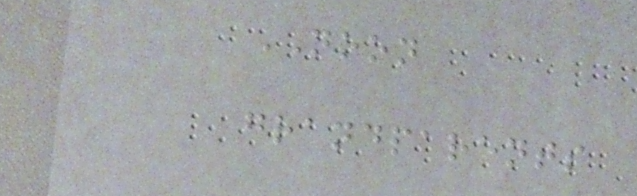NOON
grandparents
